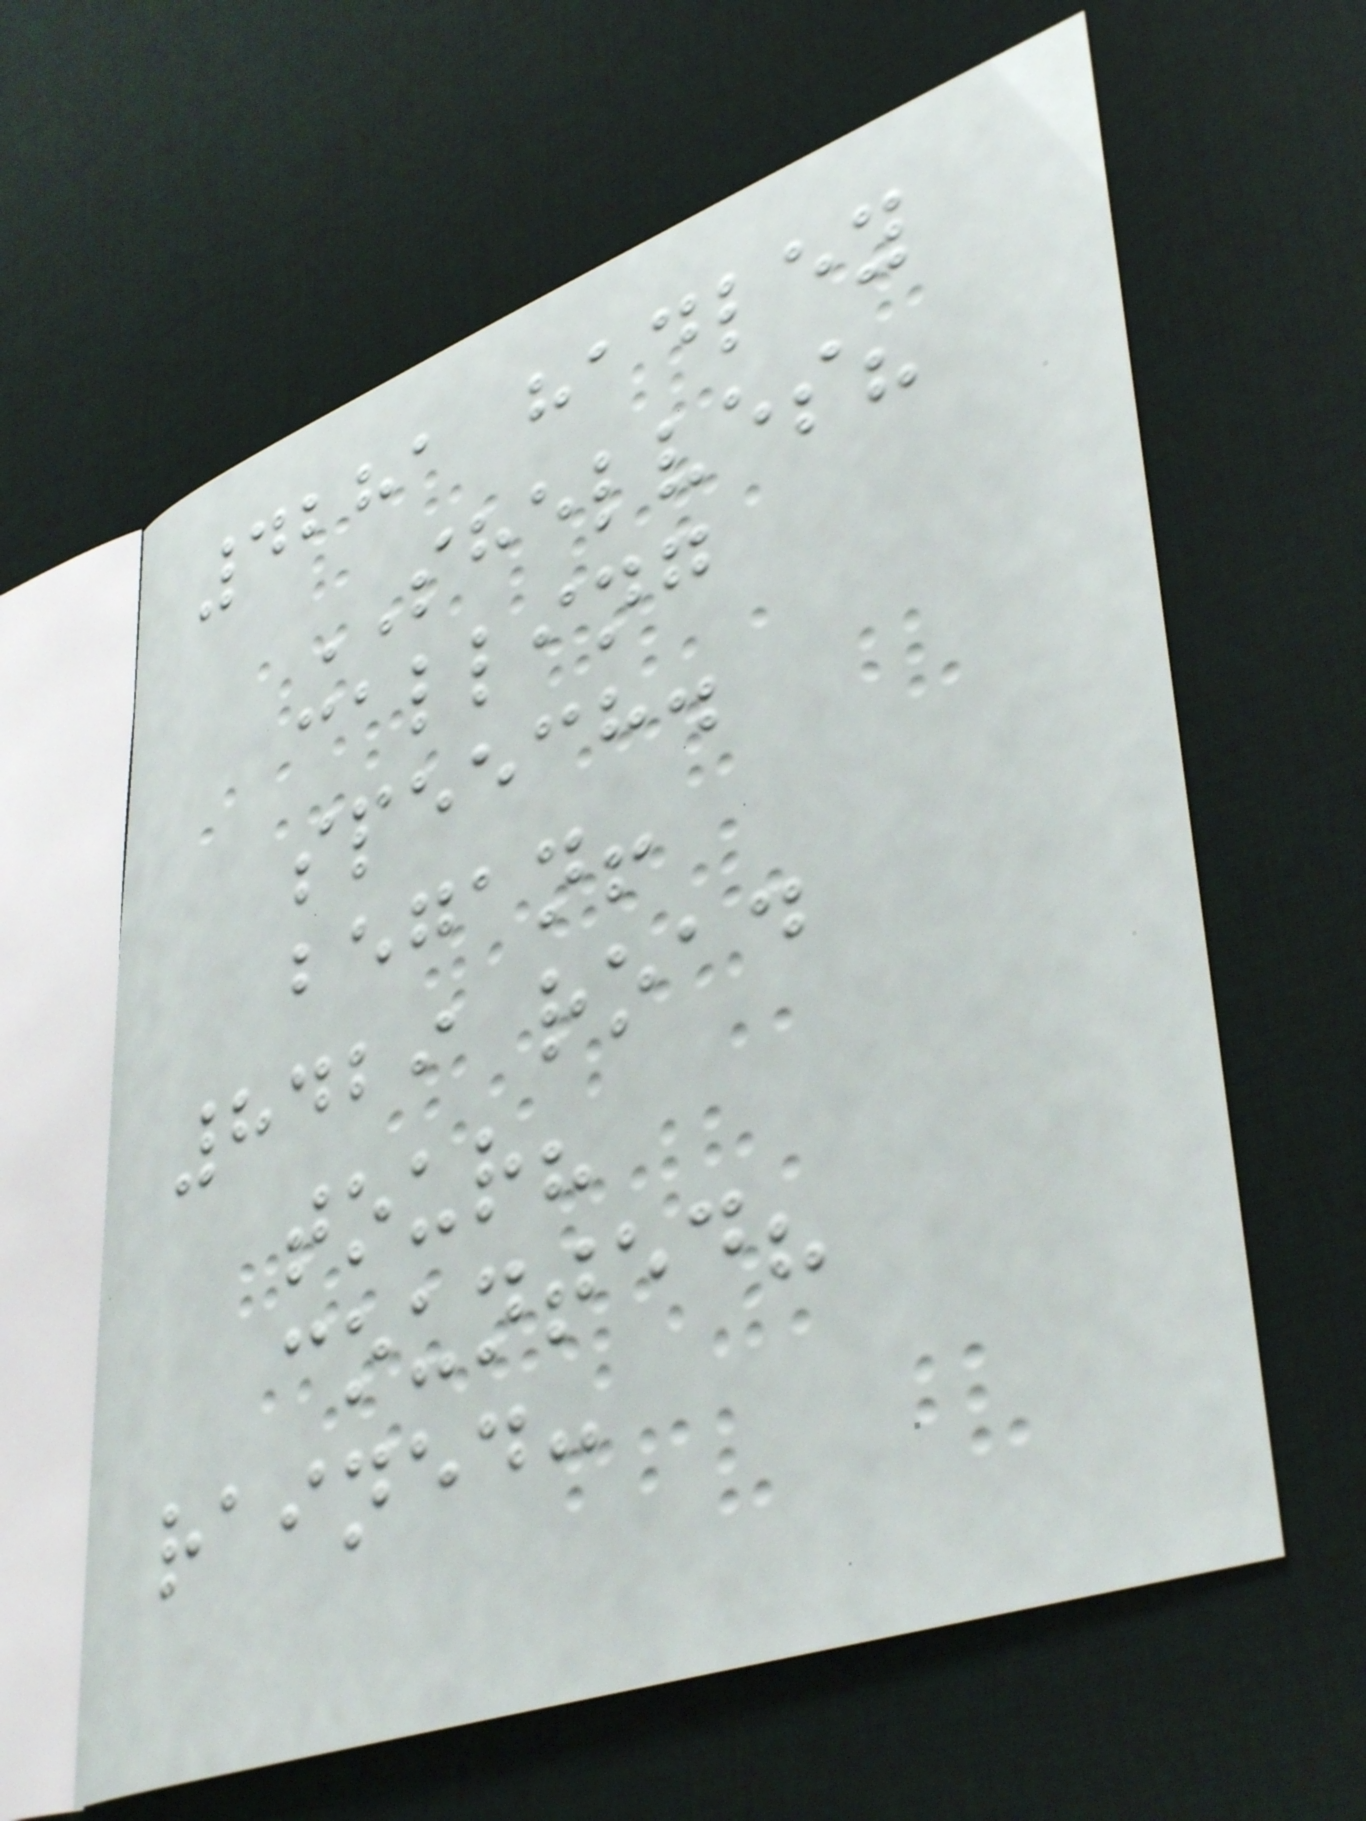4281 hadley
SHELVES?
calling
speech.
began!
8429 road
tour?
counted?
rained:
